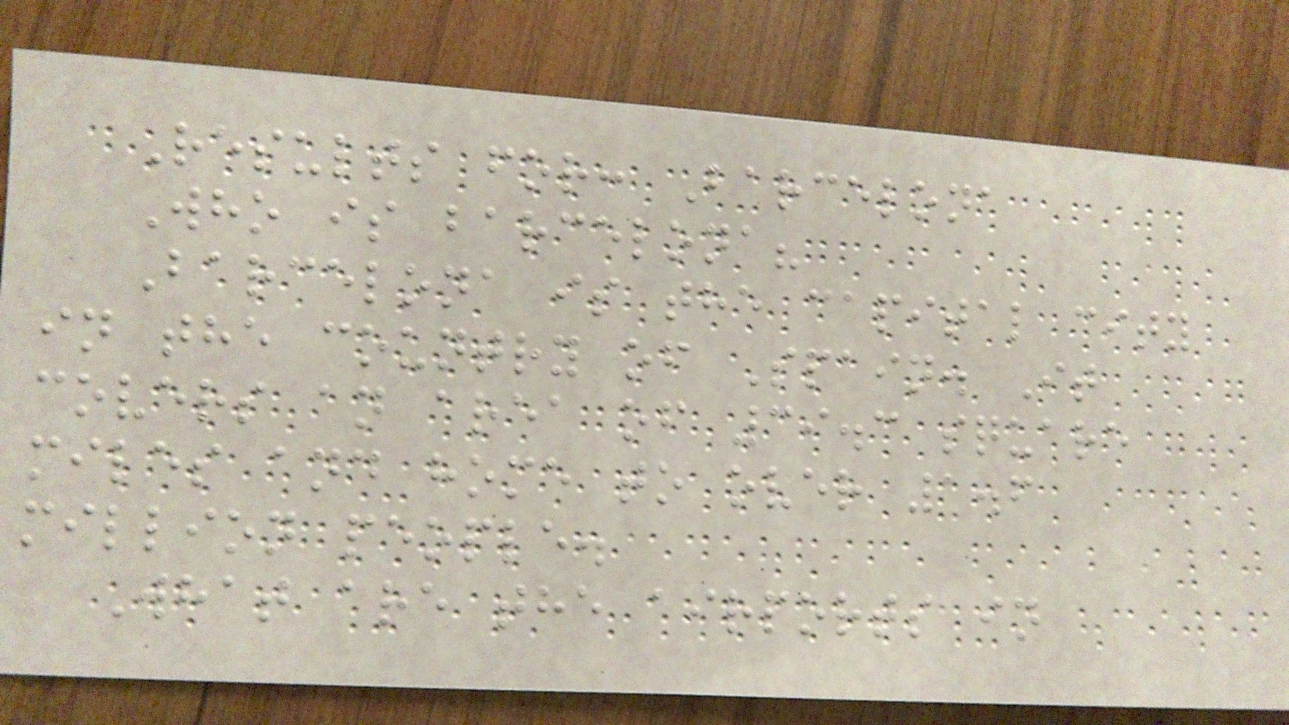Results for: Barcelona
Who is barcelona?
Barcelona is the capital city
in the country of Spain. It
covers an area of 39.3 square
miles and home to over 1.6
million people.
What are the airports in
